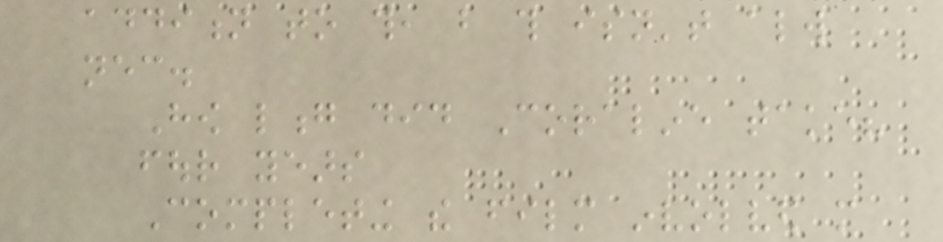addition to this, but this isn't always
necessary.
How long did Coraline take?
four years
Completing the film involved more
